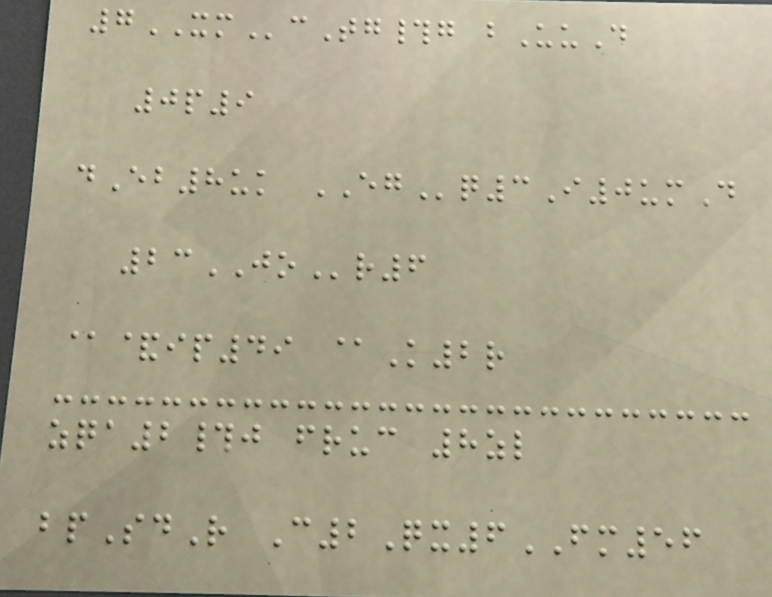7XMcTg#g bUuD
0p9
dEb8uk EGq3I0umD
23JOr6
@&ip49 @K2r
zqa2#j fruc 8zl
bpSdR C2Qx6FM56
